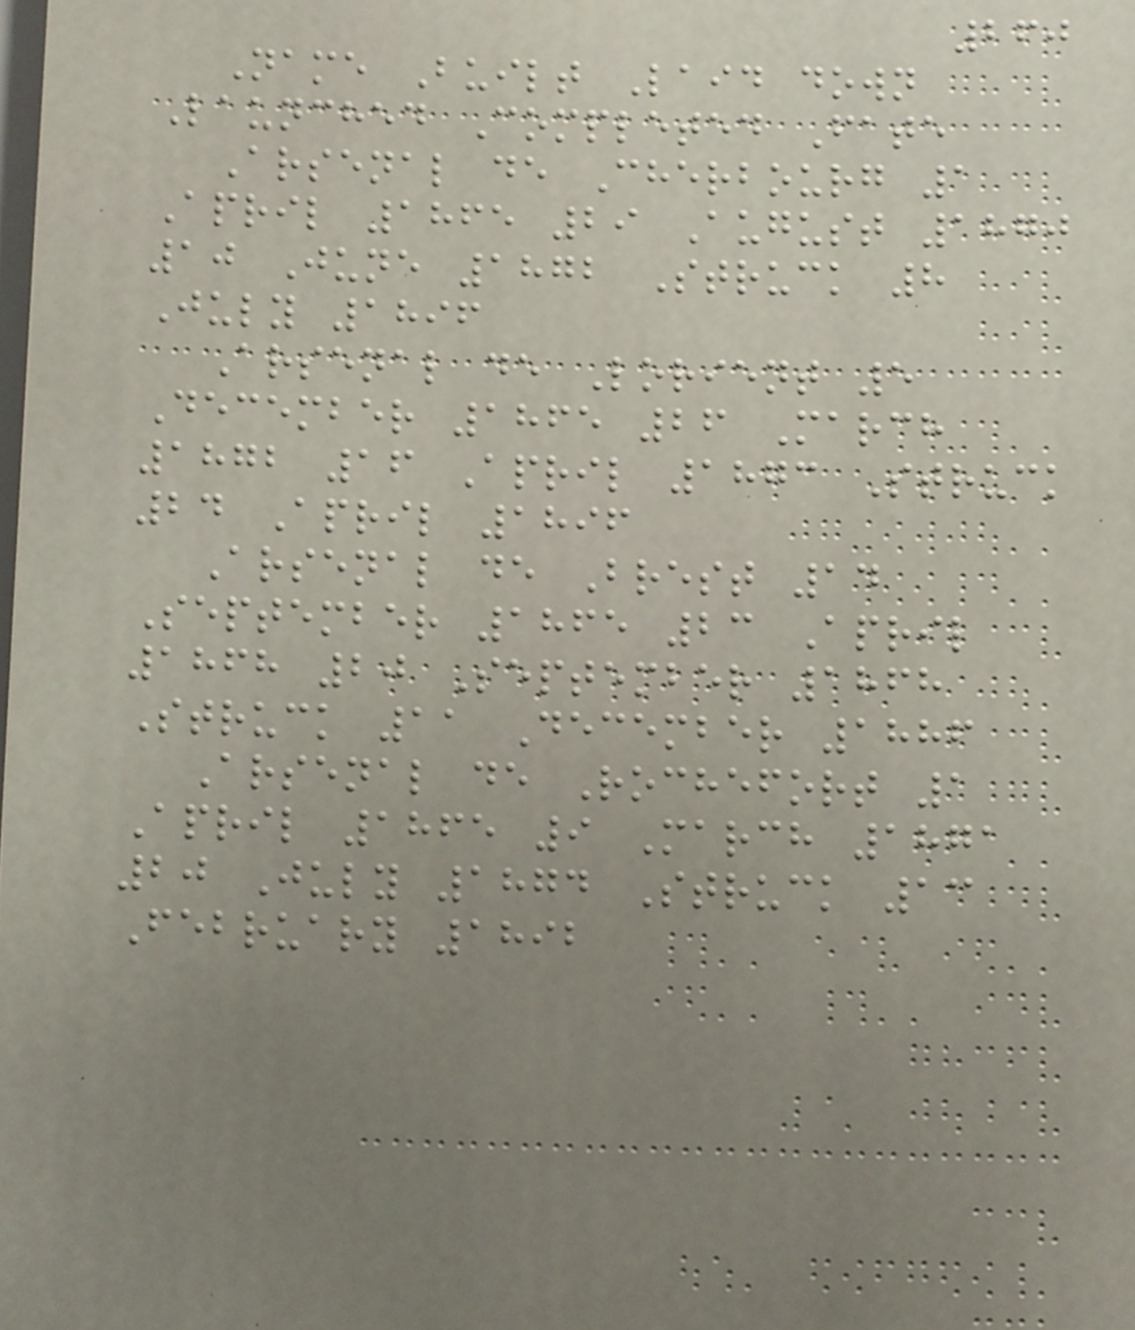260
Name Built Laid down
Launched Completed Fate
Arsenal de Cherbourg 1
April 1865 29 August 1870
10 June 1872 Struck 8
July 1896
Arsenal de Lorient 5
December 1865 26 March
1872 16 April 1873 Struck
24 April 1896
Arsenal de Brest 14
September 1865 23 April
1868 20 September 1868
Struck 11 December 1886
Arsenal de Rochefort 1
April 1865 9 March 1871
20 July 1874 Struck 13
February 1892
